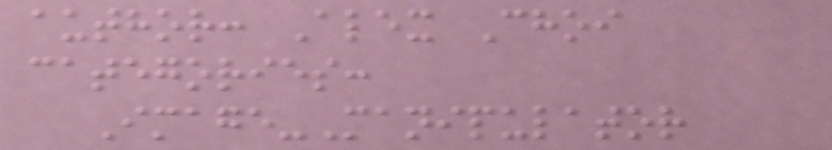author: Alex Choi
categories:
Image-Manipulator
